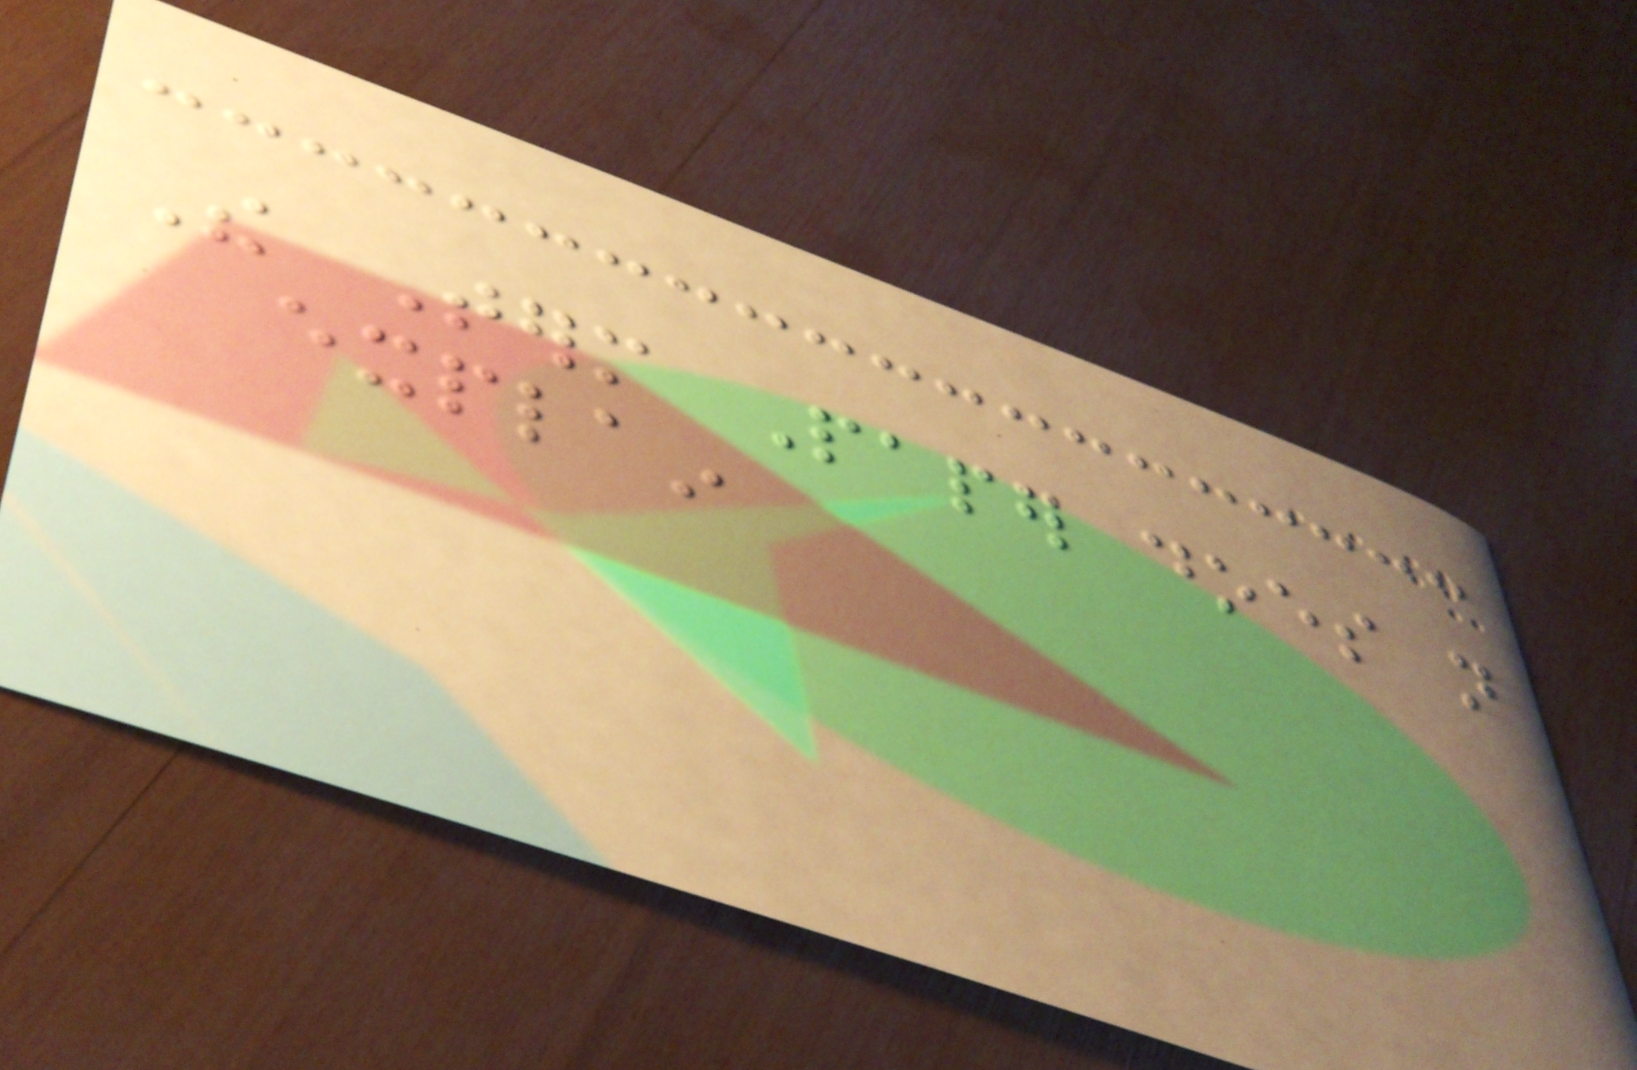The Term Paper does not
explain
